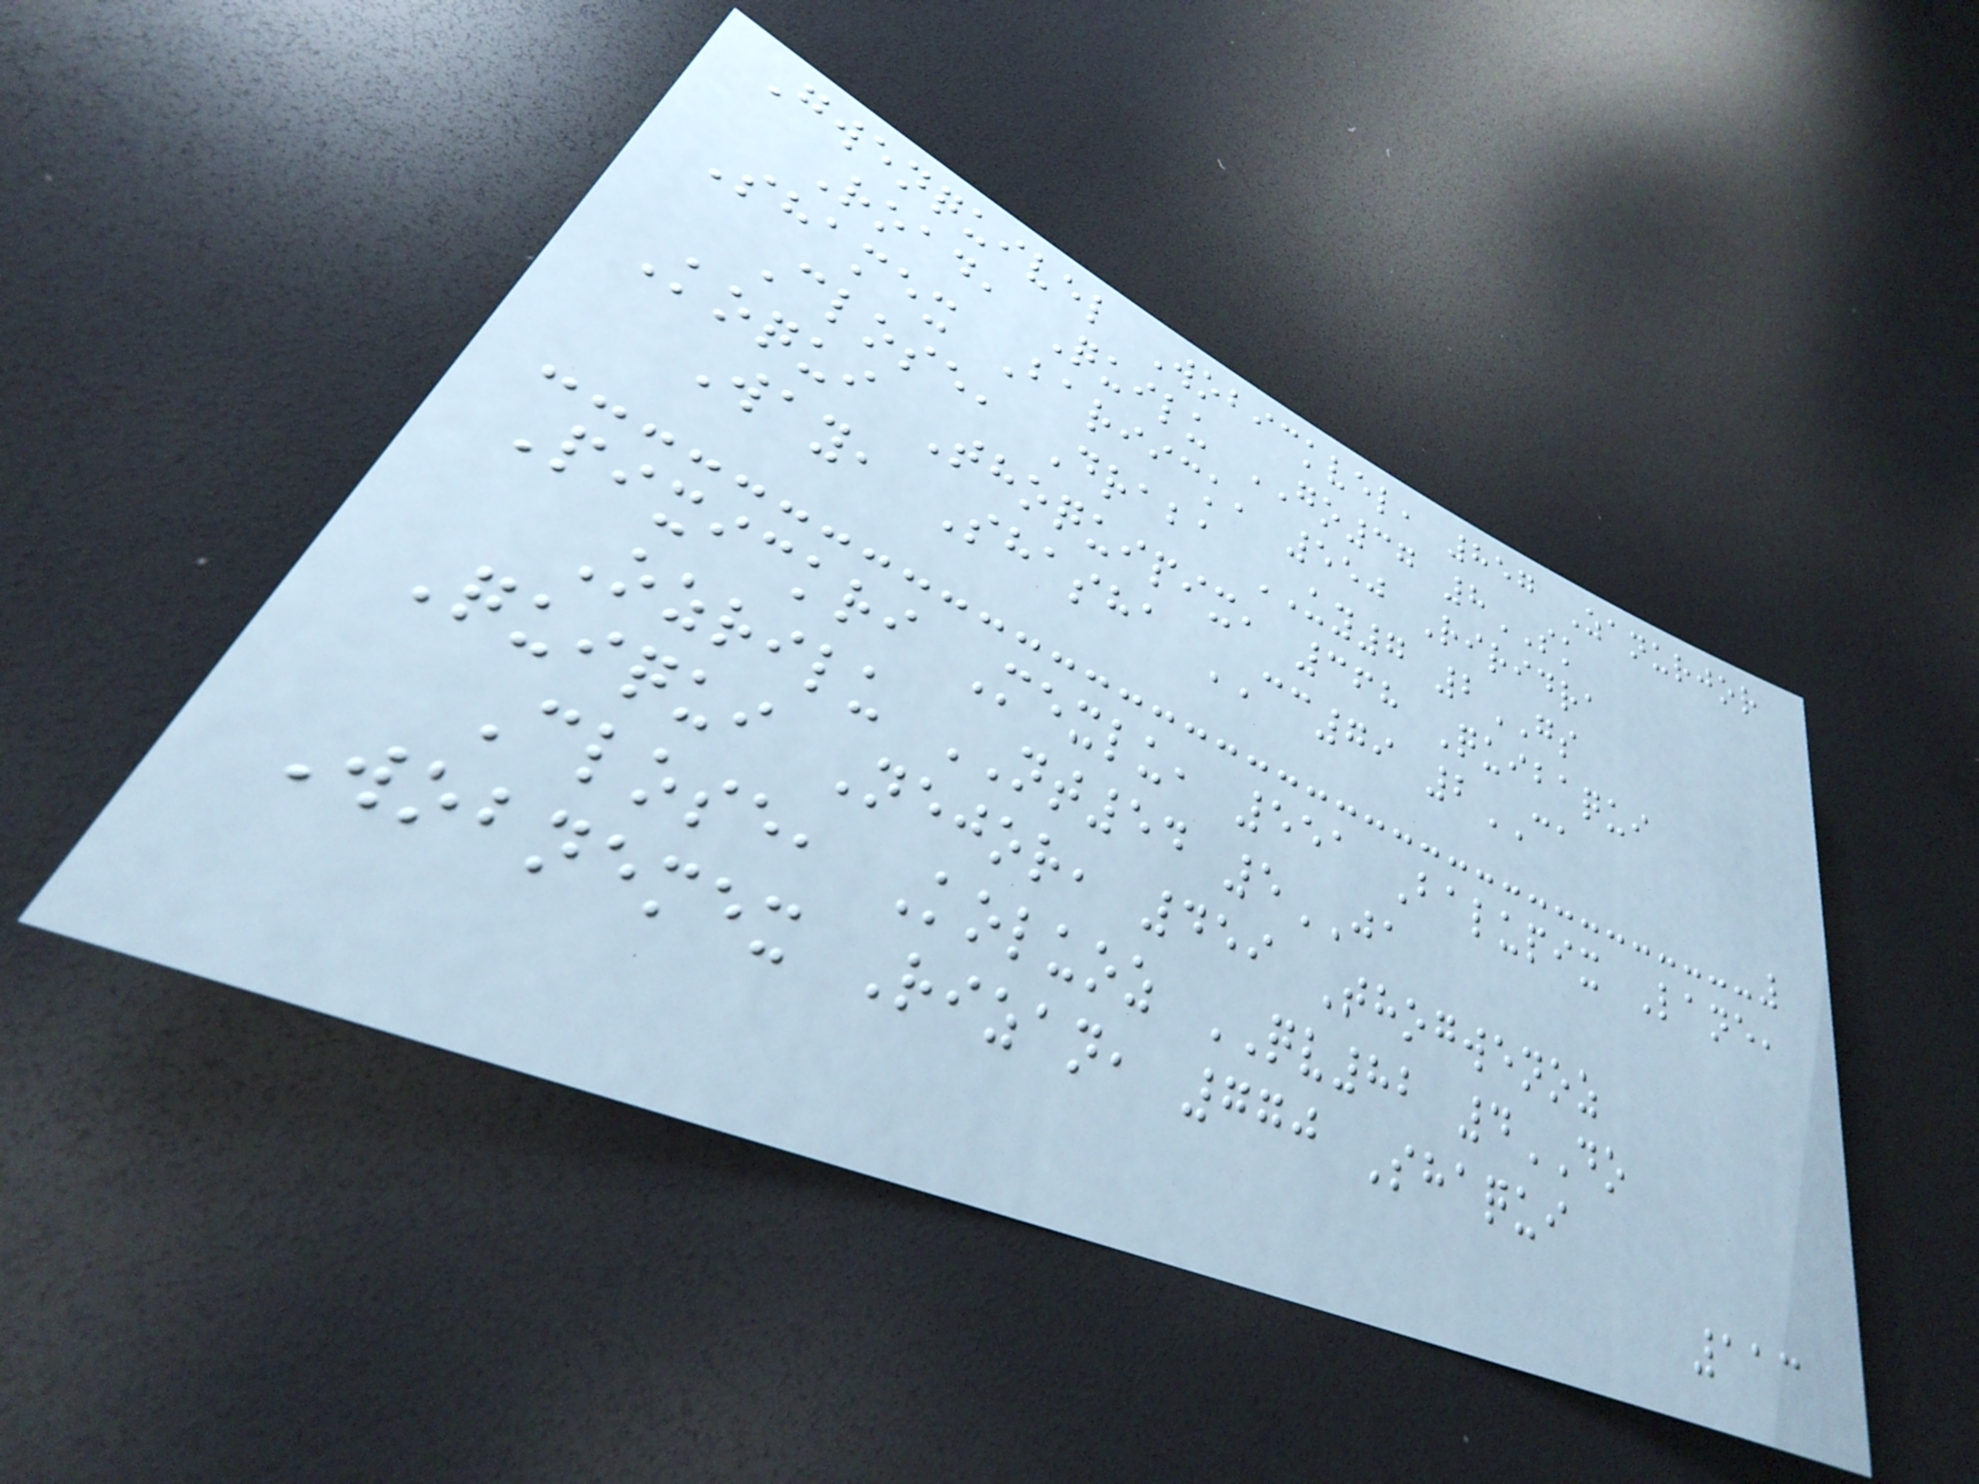Gwenquivel Wobickvel, 857 Zanurjor
Road, Quilu GO37 8SK
Shamex Bariick, 550 Riridra
Close, Draba UY7 2GS
Koqui Thoquipix, 368 Quibaqui
Way, Shasha CC79 2CA
Pixickri Mexlu, 551 Balupix Lane,
Ozrilu NT54 5JA
Quiqui Nejor, 459 Thogwenoz
Close, Koluoz QV82 4DO
Wobnemex Rizan, 770 Shaqui
113
